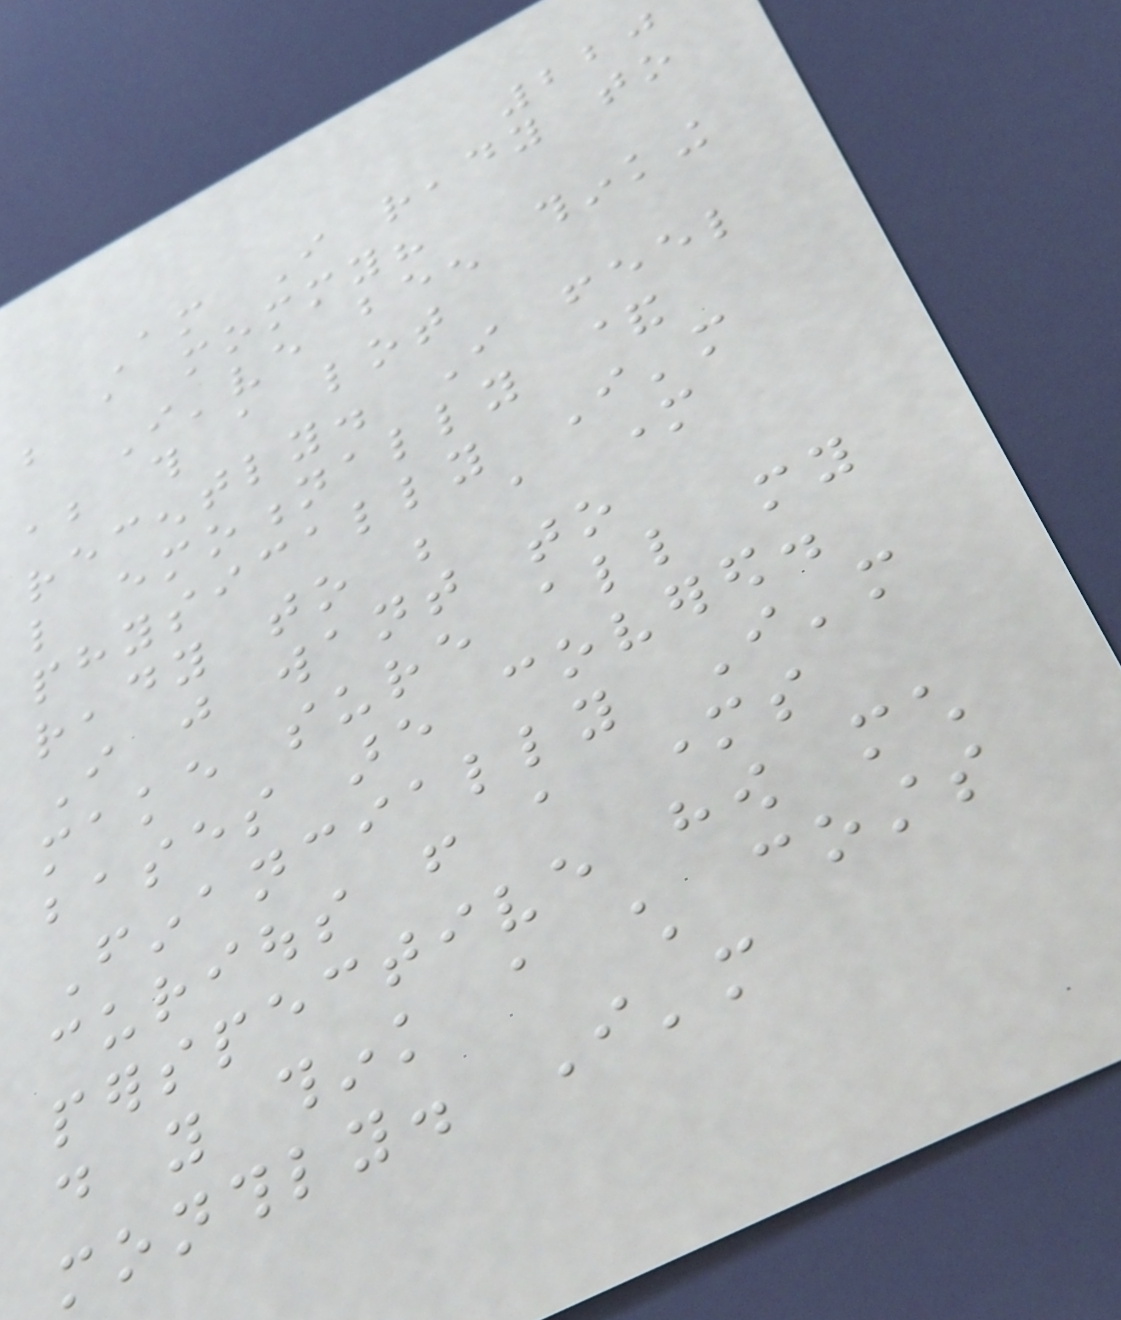220
Am I ready to
be a mommy?
I've been thinking
about this a lot
recently. I feel
like emotionally &
physically I'm
ready to be a mother
I just want to
make sure all my
bases are covered.
Financially I'm
curious from a mothers
perspective how much
do you think a child costs
monthly. I'm
